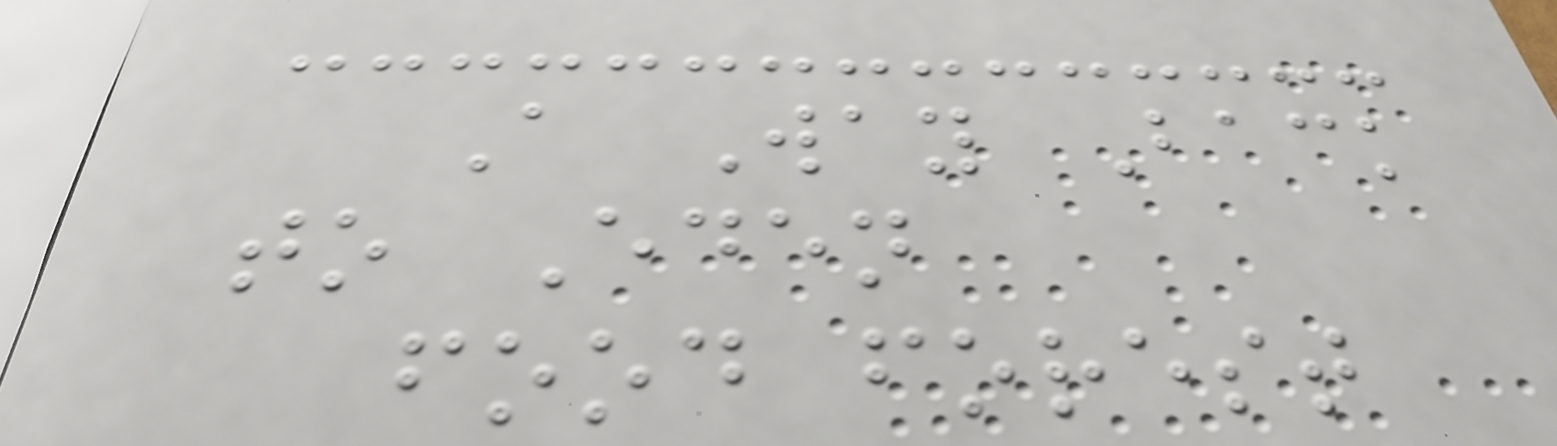A Way Back
to Eden
food forest
